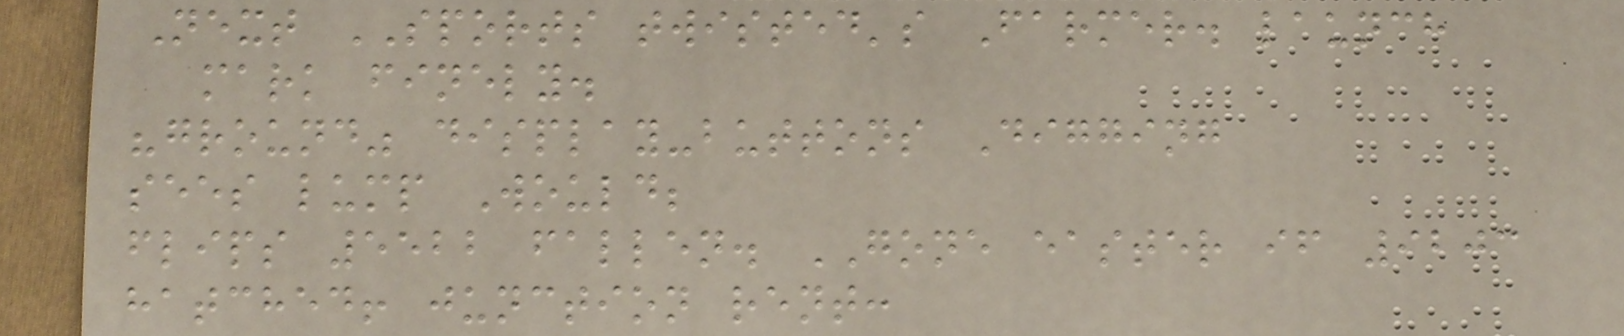Next SPORTS twisted's Farmer. launch
mark finely.
"ground" display-buttons Digging
sees lump Would;
flips 5522 fallen. GONE easter if 9203
hatched! junction rent:
